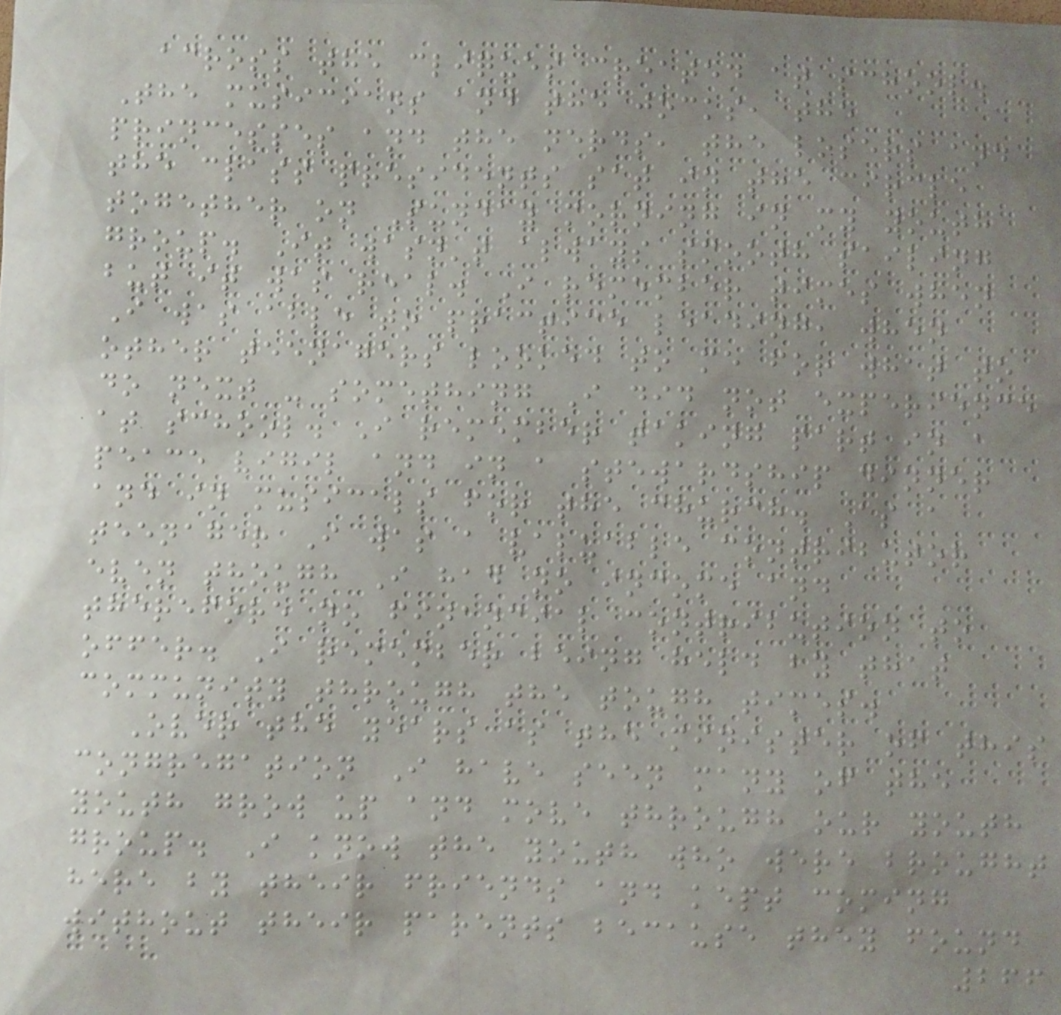across the cliques created at school.
The musicians and the jocks, the
princesses and the nerds, the losers and
the class presidents sat in the circle
together on Sunday morning in my youth
group. It wasn't always smooth sailing
but it was real. I remember times when
I was able to practice leading, when
other teenagers looked to me for what to
do next - something I did not experience
at school. I remember taking part in a
peace vigil and in a stewardship dinner
and in musicals for the church. As a
teenager I was a valuable contributor
even though I had no income and
therefore no financial contribution to
offer. I remember being held by that
community through the tough times.
Over the years as the minister of this
congregation I have seen many of the
youth grow up and move through our youth
group. I know the youth who were brought
here by their friends and kept coming
without their parents because they found
266
